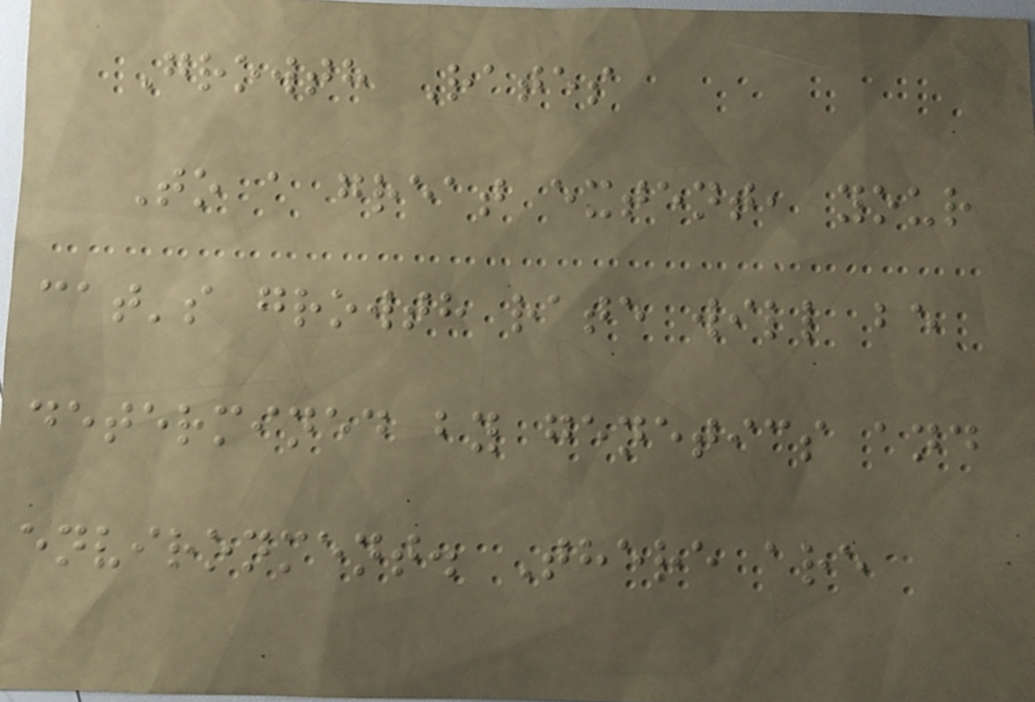Growth Rates
To a great extent, your
cat's growth rate will be
determined by genetics and
environment. There are
